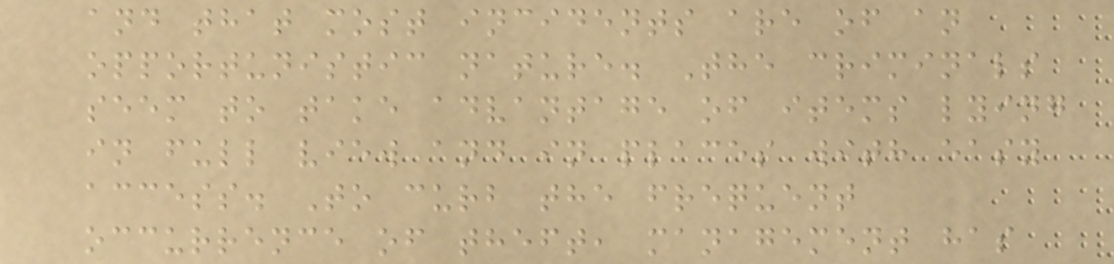and that most incidents are of an
opportunistic nature. The criminals
seem to take advantage of items lying
in full view and in places with easy
access. To curb the frequent
occurrence of theft, management has
